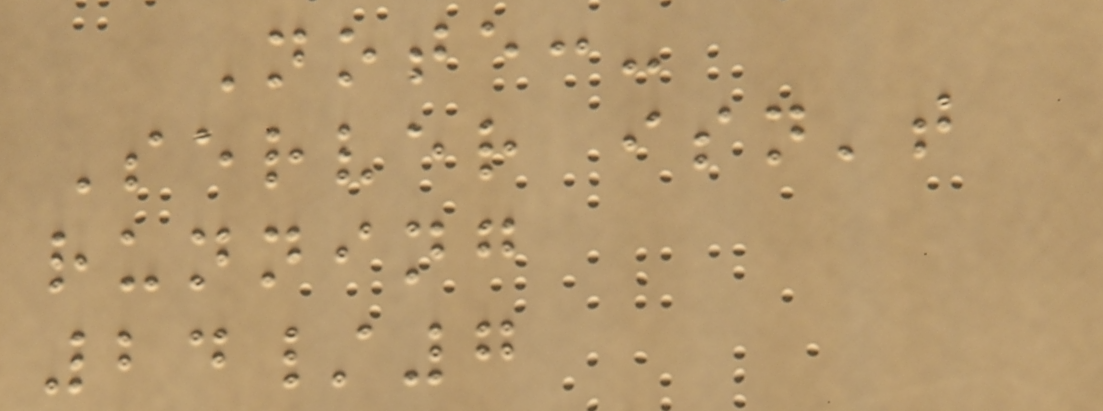Note:-
Server isn't
running
24/7
